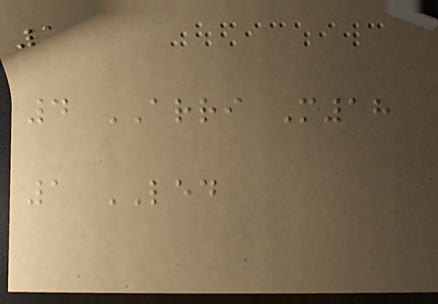1
4 ARRI M18
1 LED
